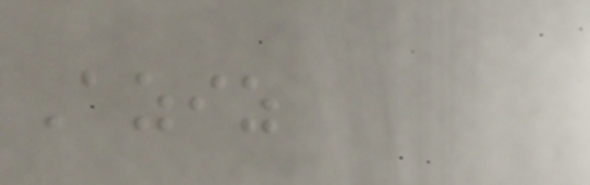Aziz
